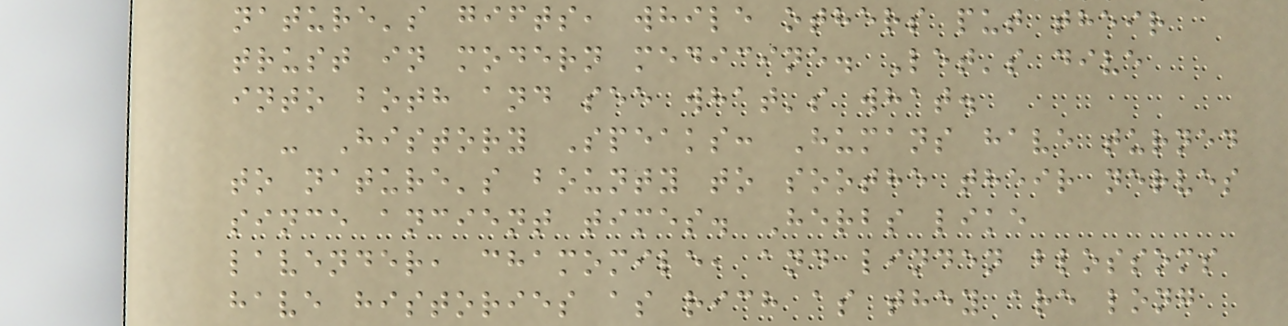nature's gifts, while others put their
trust in modern medicine. Let's dive
into both and see what's what.
- History Speaks: Humans have turned
to nature's bounty to soothe their nerves
since ancient times. Herbs like
lavender, chamomile, and linden blossoms
have histories as rich as they are long
